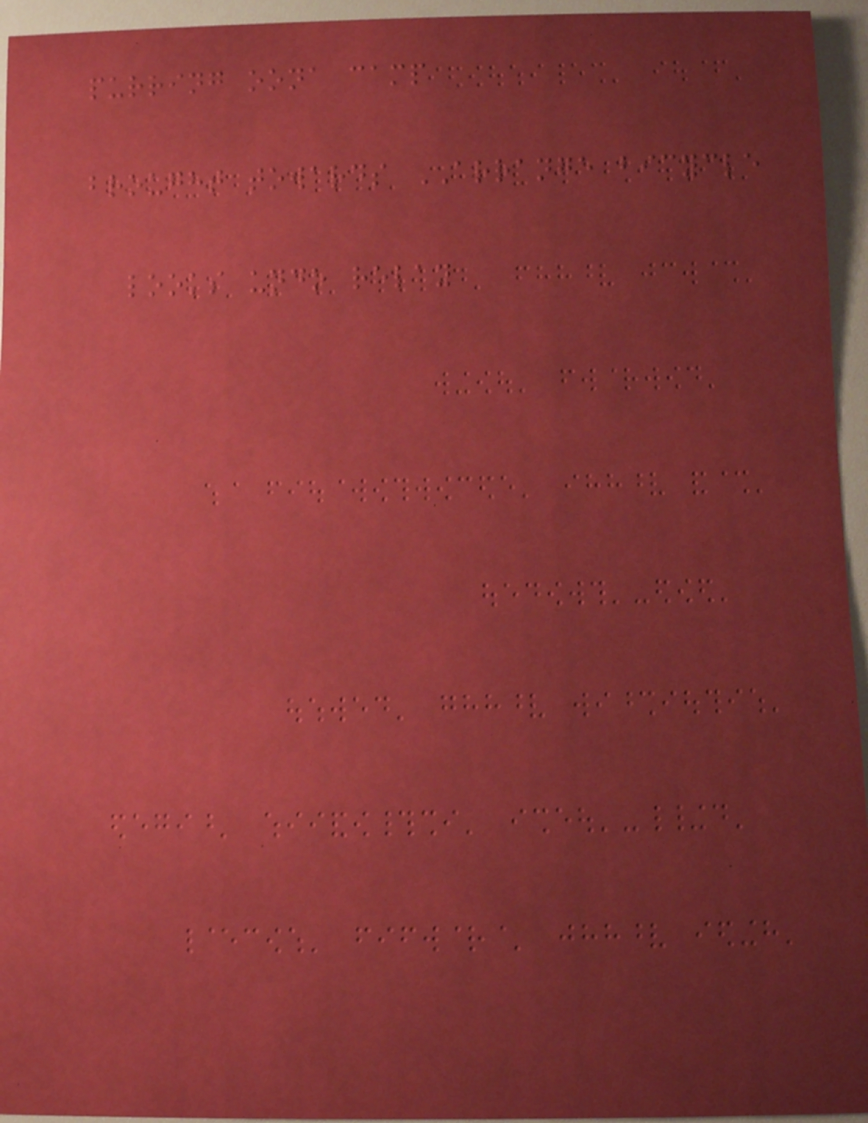purring oona camp
brought towards ARRANGE bicycle
looks undo relay
